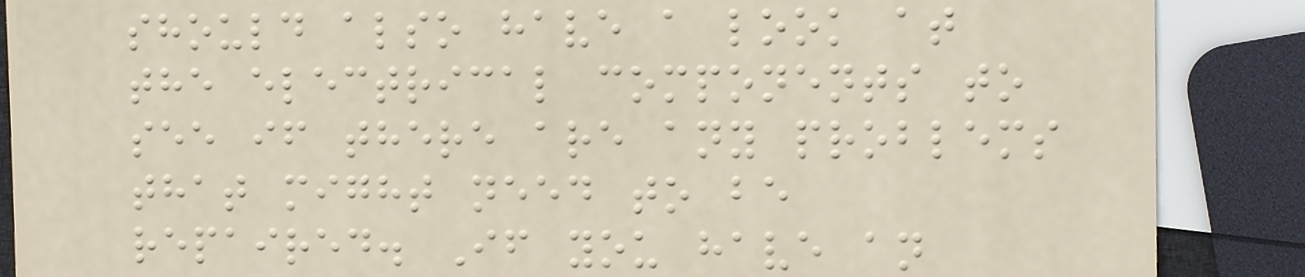should also have a look at
the electrical components to
see if there are any problems
that might need to be
repaired. If you have an
